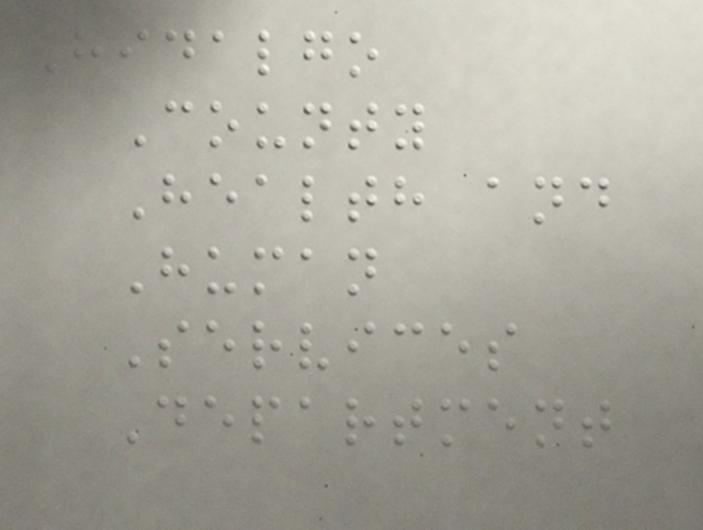Hidalgo
County
Health and
Human
Services
Department
